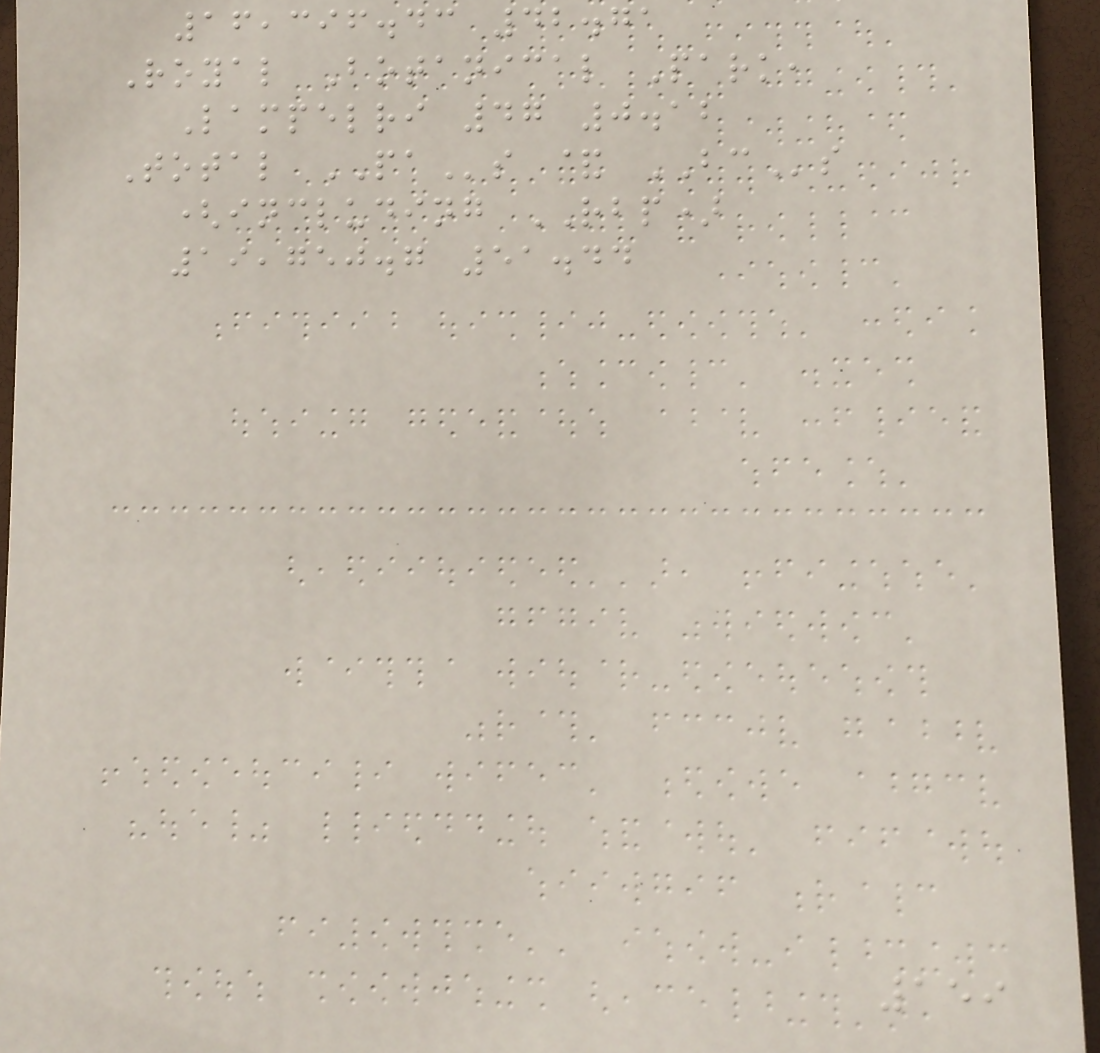16,396.43 42.71
Royal Botanical Park,
Lampelri 47 0.12
Total PAs & BCs
(including RBP)
19,750.7 51.44
159
